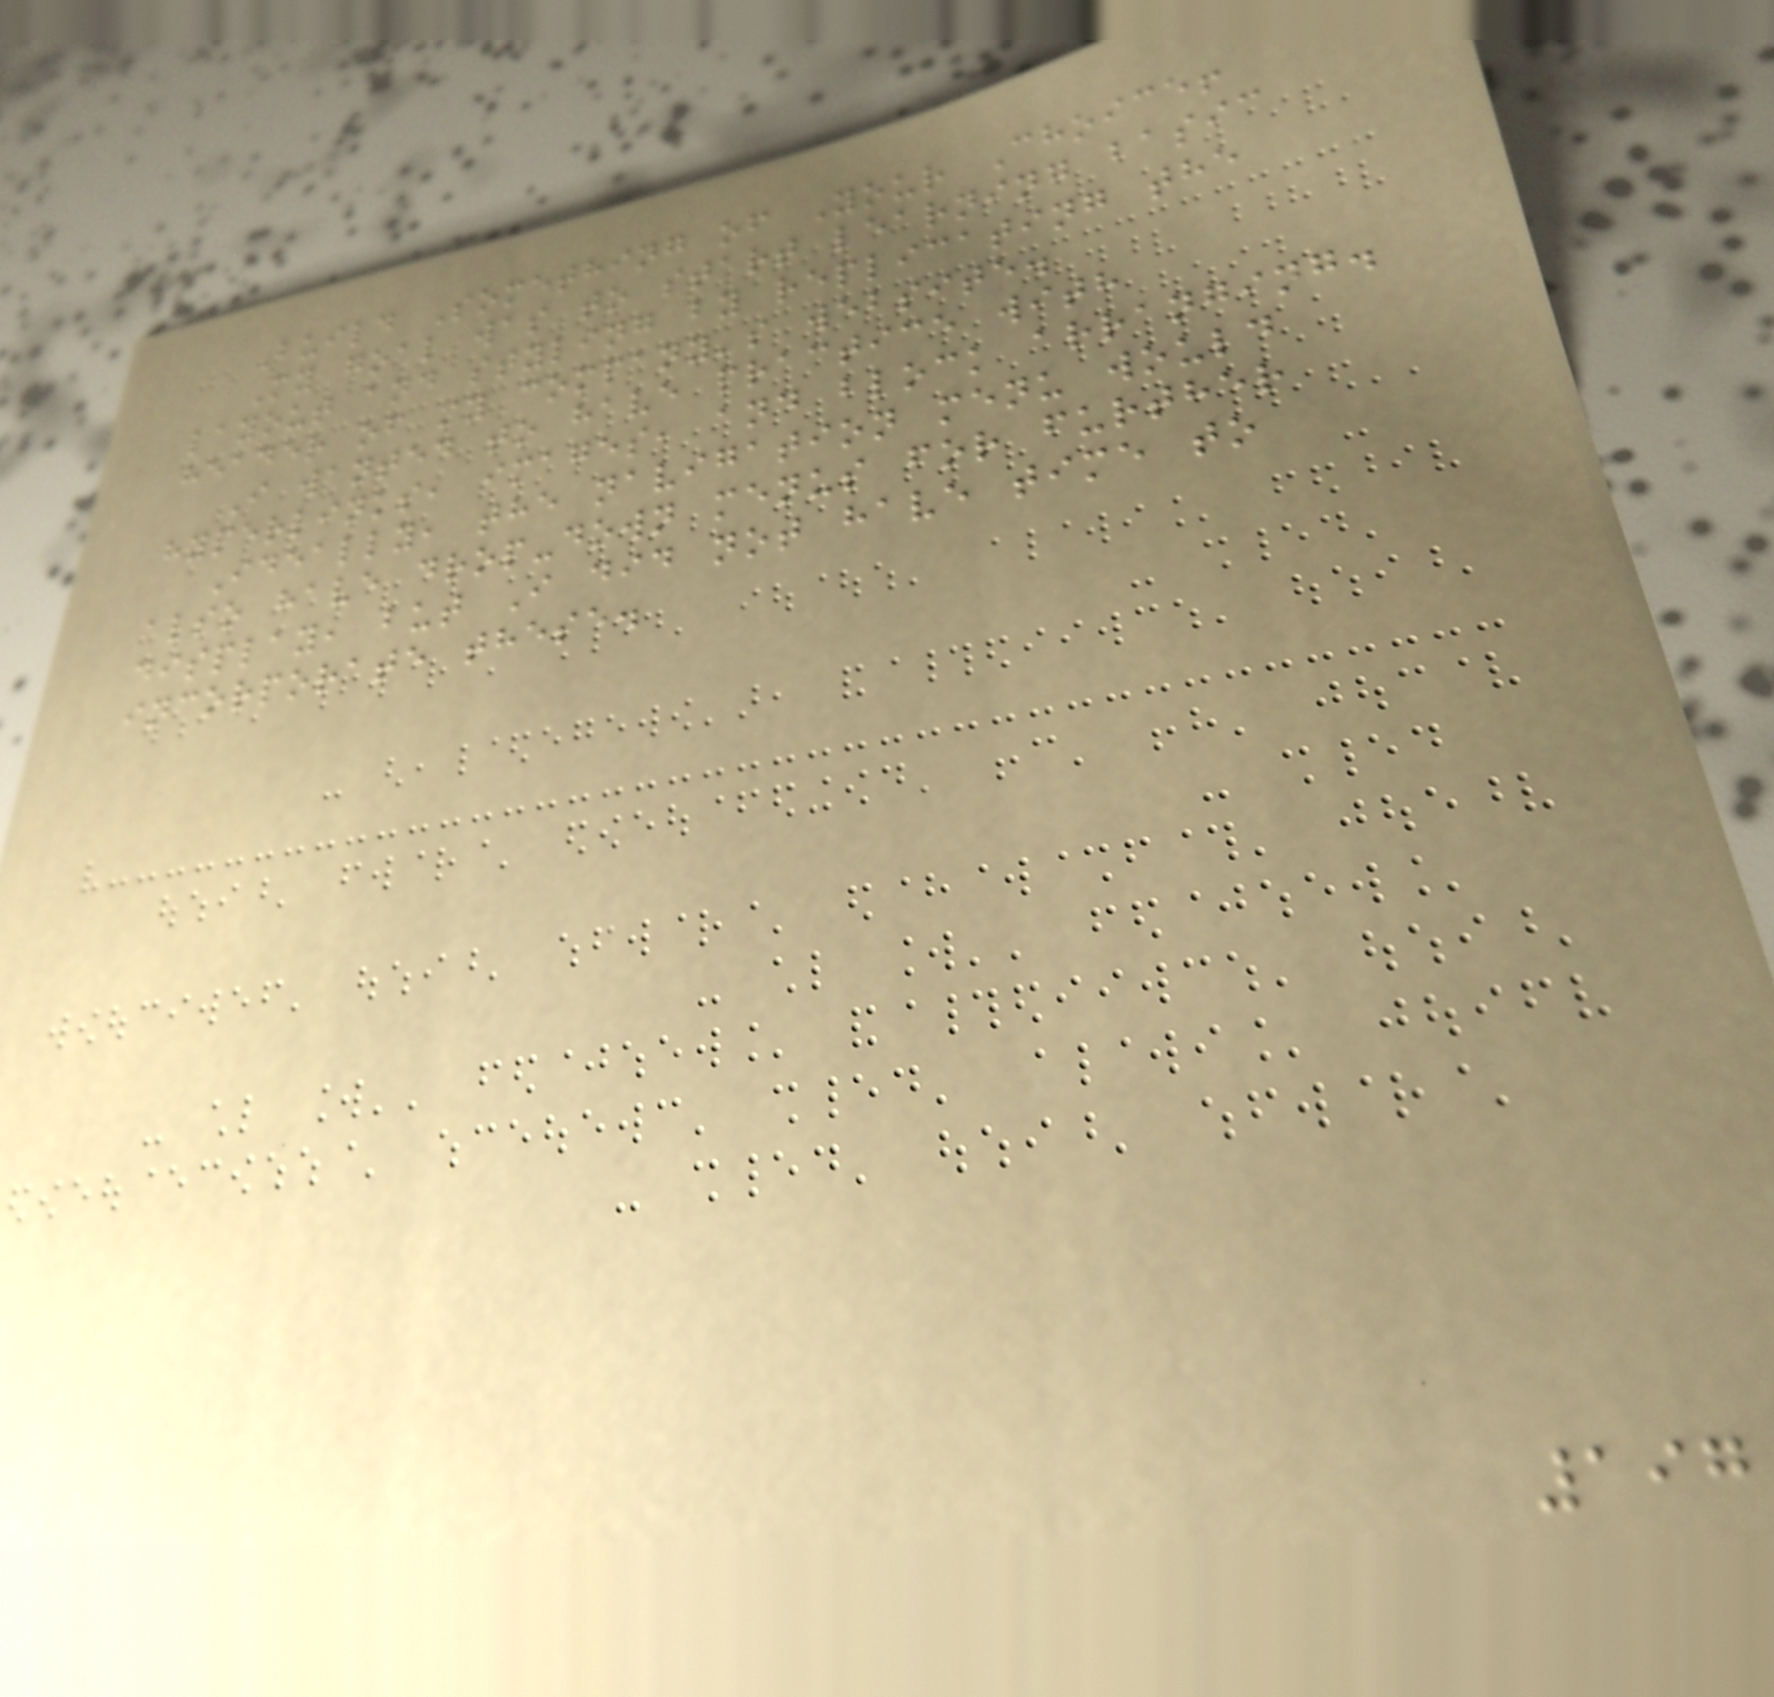Build Something of Your Choice!
My goal was to start learning basic
layout and styling by replicating the
header of my company's website.
I wanted to have practice with
hyperlinks, images, and block arranging.
Ideally, the navigation menu would
also have drop-down menus for further
display, but I did not have time to
incorporate these.
197
